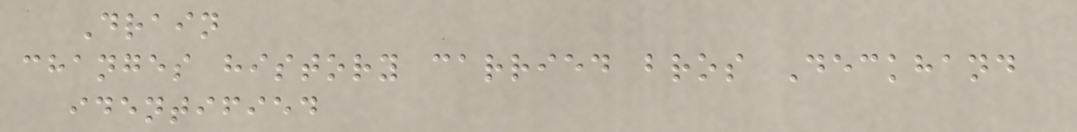Drain
changes history carried bros Deckhand
identified
